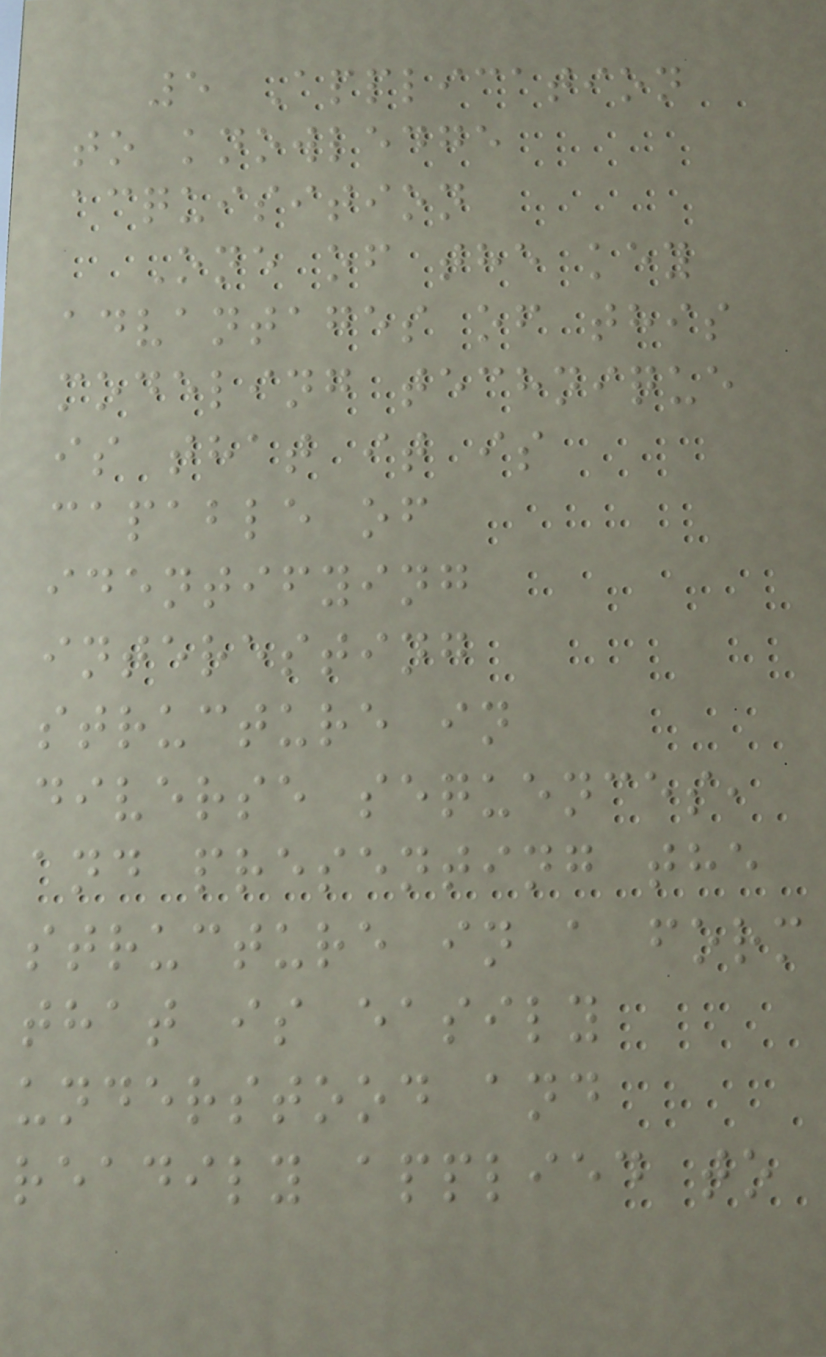5 Application
to knowledge
acquisition
One of the key
advantages of this
modeling technique
is that it is
capable of
identifying
interesting
structure in
diverse sequences,
and presenting the
structure in a form
that is easily
understood and
readily applied to
